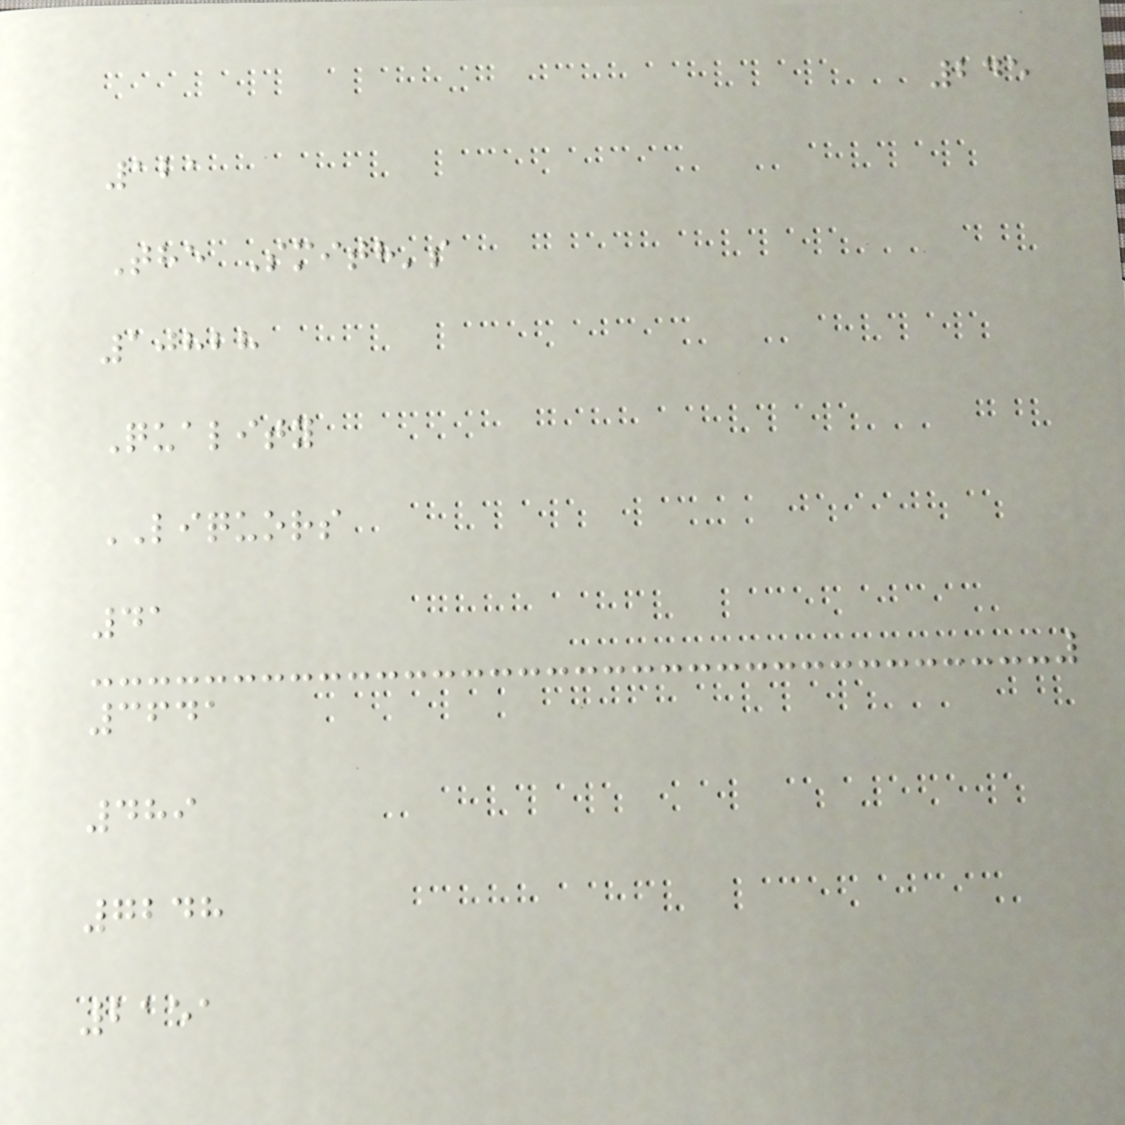245
121
The Smith's
10828
Quality
LIQUORS
41
3641
489
7248
2151
